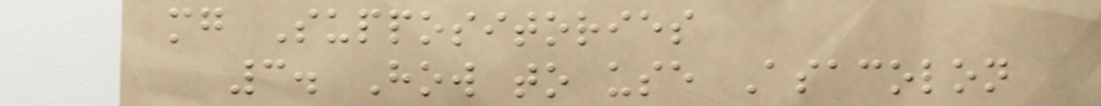mg Suppositories
3. How to use Asacolon
